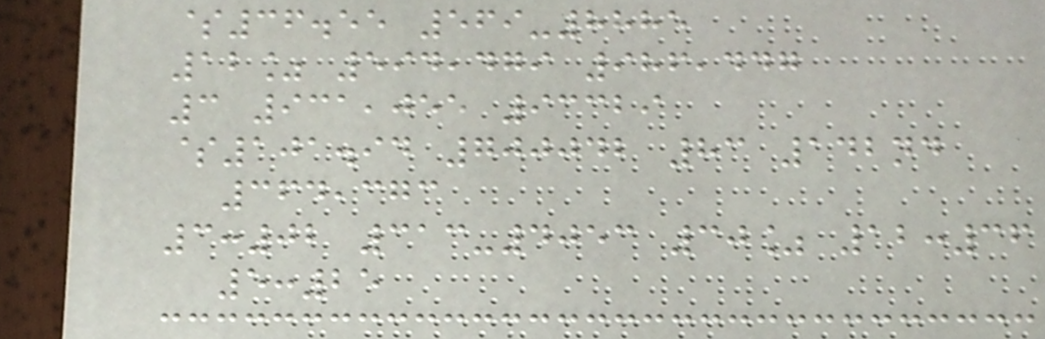$36.55 569-8885
12% 594,479 986,447
3 931,055 93329
$101.94 700042 83 142nd
364,373
3:02 313-4053 30% 12:36
5:25
